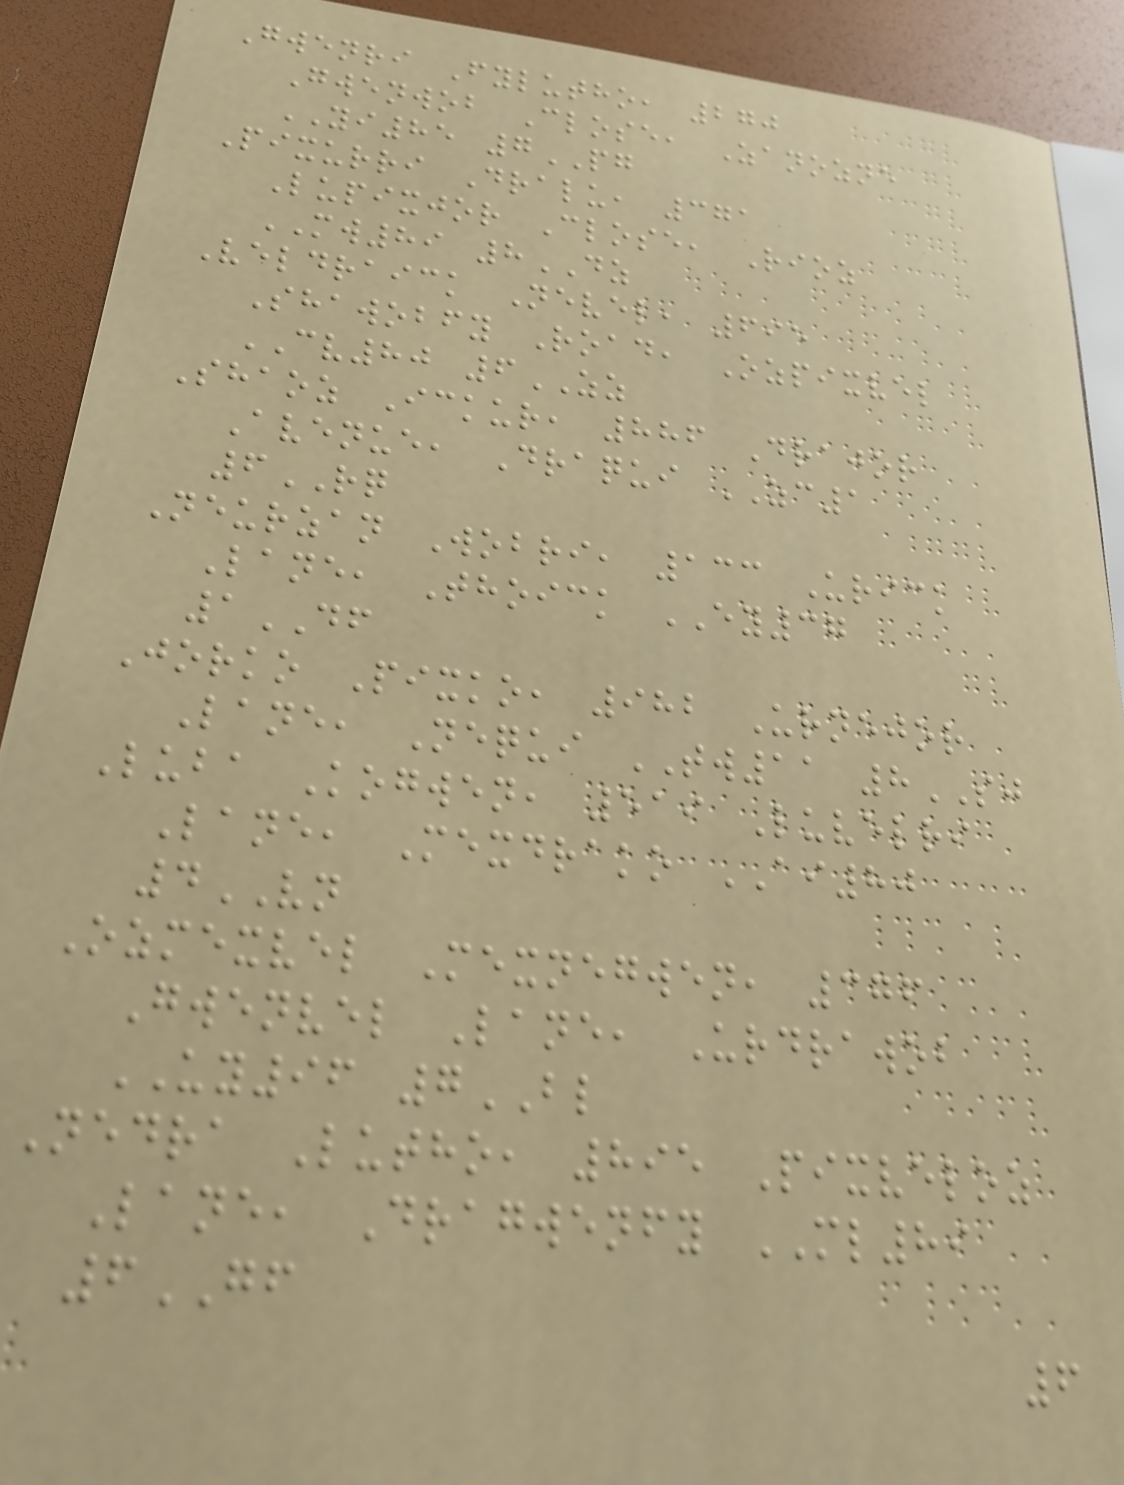Gwenri Fylutho, 270
Gwenwob Close, Zanozne
YI85 7PG
Pixurri Dralu, 371
Lupixjor Close, Rioz
MW89 8DZ
Veldraick Nevel, 695
Shawobfy Road, Ozpixvel
CV80 6ZZ
Shaoz Ickur, 886 Drajor
Avenue, Draqui ZC1
6RQ
Neurzan Wobri, 133 Urick
Lane, Thoick EY37
1DF
Jorko Pixko, 982 Urnejor
Lane, Nequi TW11 8SJ
Luba Kogwen, 519 Luvelri
Lane, Mexdrako AI80
4VN
Ozmexvel Mexnegwen, 376
Gwenvel Lane, Urdrawob
UY96 7BL
Nedra Lutho, 895 Pixveloz
Lane, Dragwenfy ML89
6GF
6
